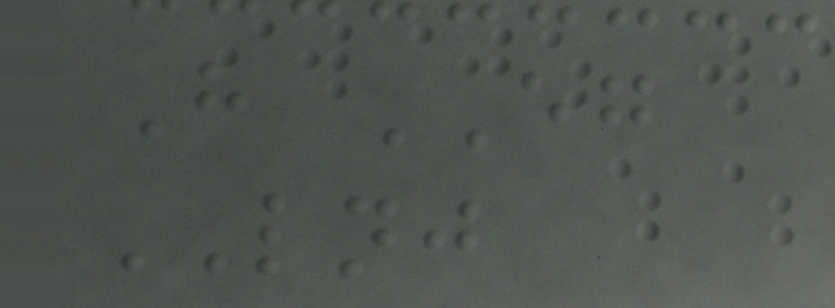H EG
LNJ
